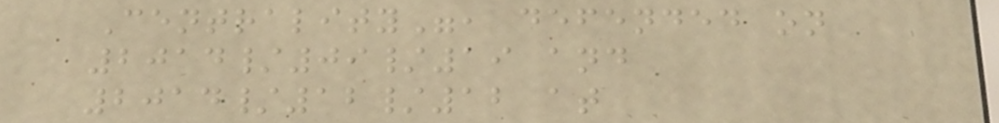Centrality", defended on
2014/09/19 and
2014/12/12 at
